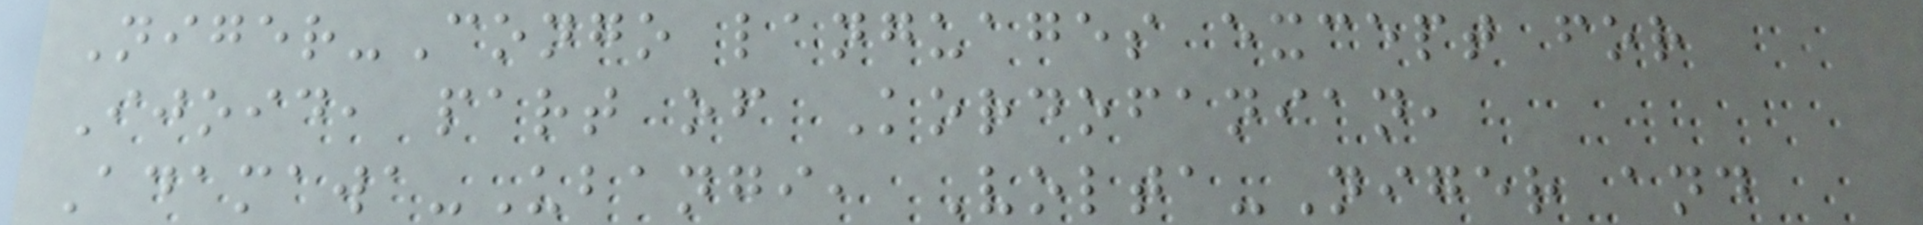Niger-Congo languages except for
Ijoid, part of Kordofanian,
Adamawa-Ubangi, Volta-Niger and
